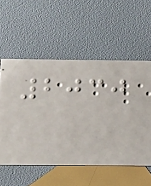2030
